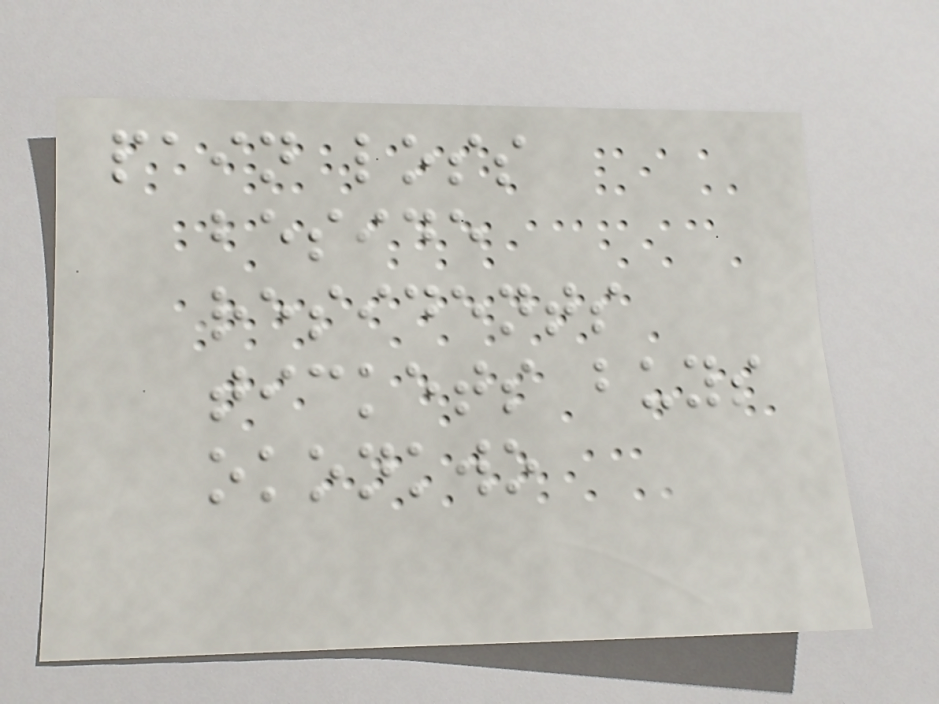pain loss
beside
residents
tickets buys
okonkwo
